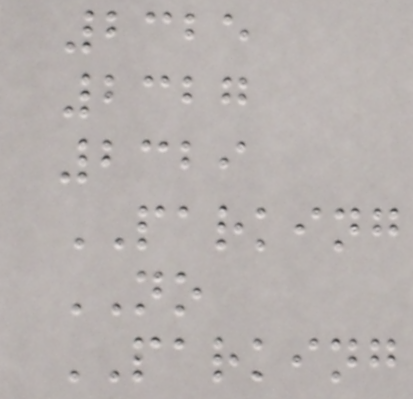2325
2327
2329
PARKING
NO
PARKING
